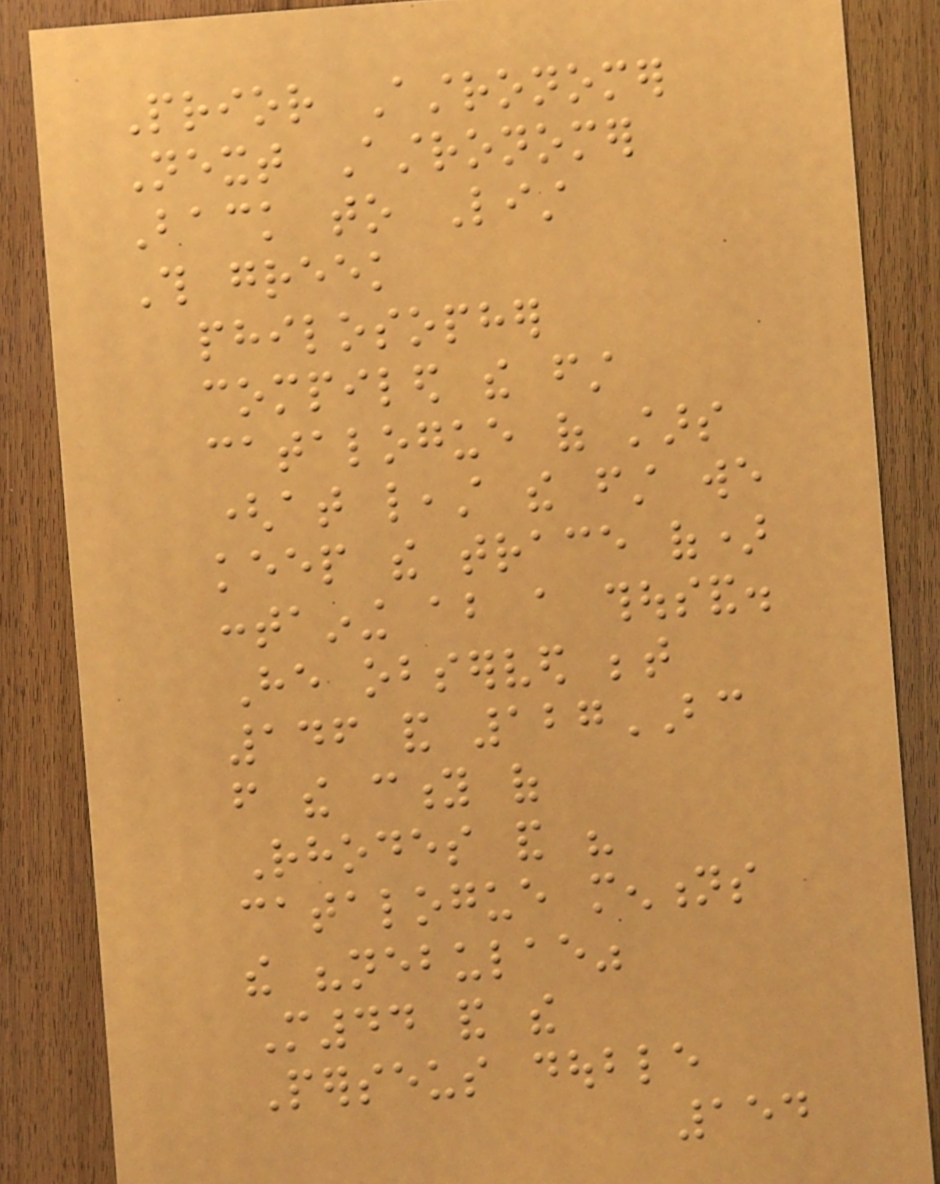Prior Astronomer
Next Astronomer
Back to List
This greek
philosopher
compiled the first
catalogue of stars
(at least the first we
keep the trace of)
containing about a thousand.
He observed between
146 and 127BC
from the city of
Rhodes and his
catalogue mentions
the "nebulae"
M44 and the
Perseus double
154
